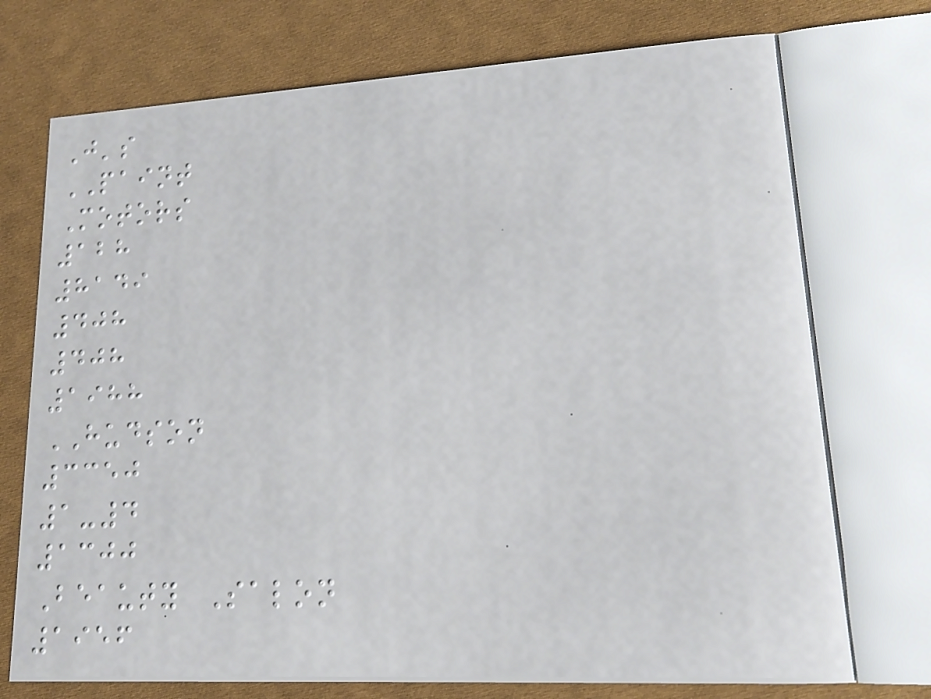J's
PAINT
Motors
128
8149
408
408
1988
HUDSON
3350
1-4
1300
Beauty Salon
1956
